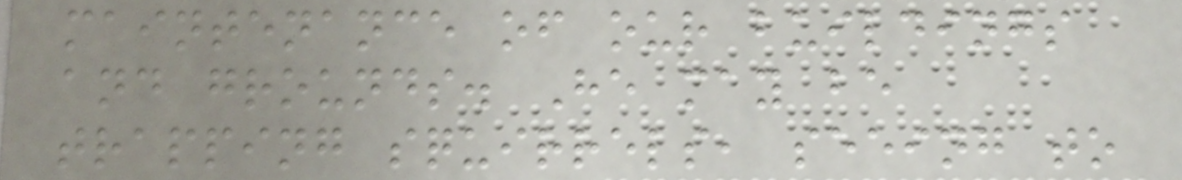maintenance of our buildings
and grounds. He may be
trapping squirrels, seeing to
